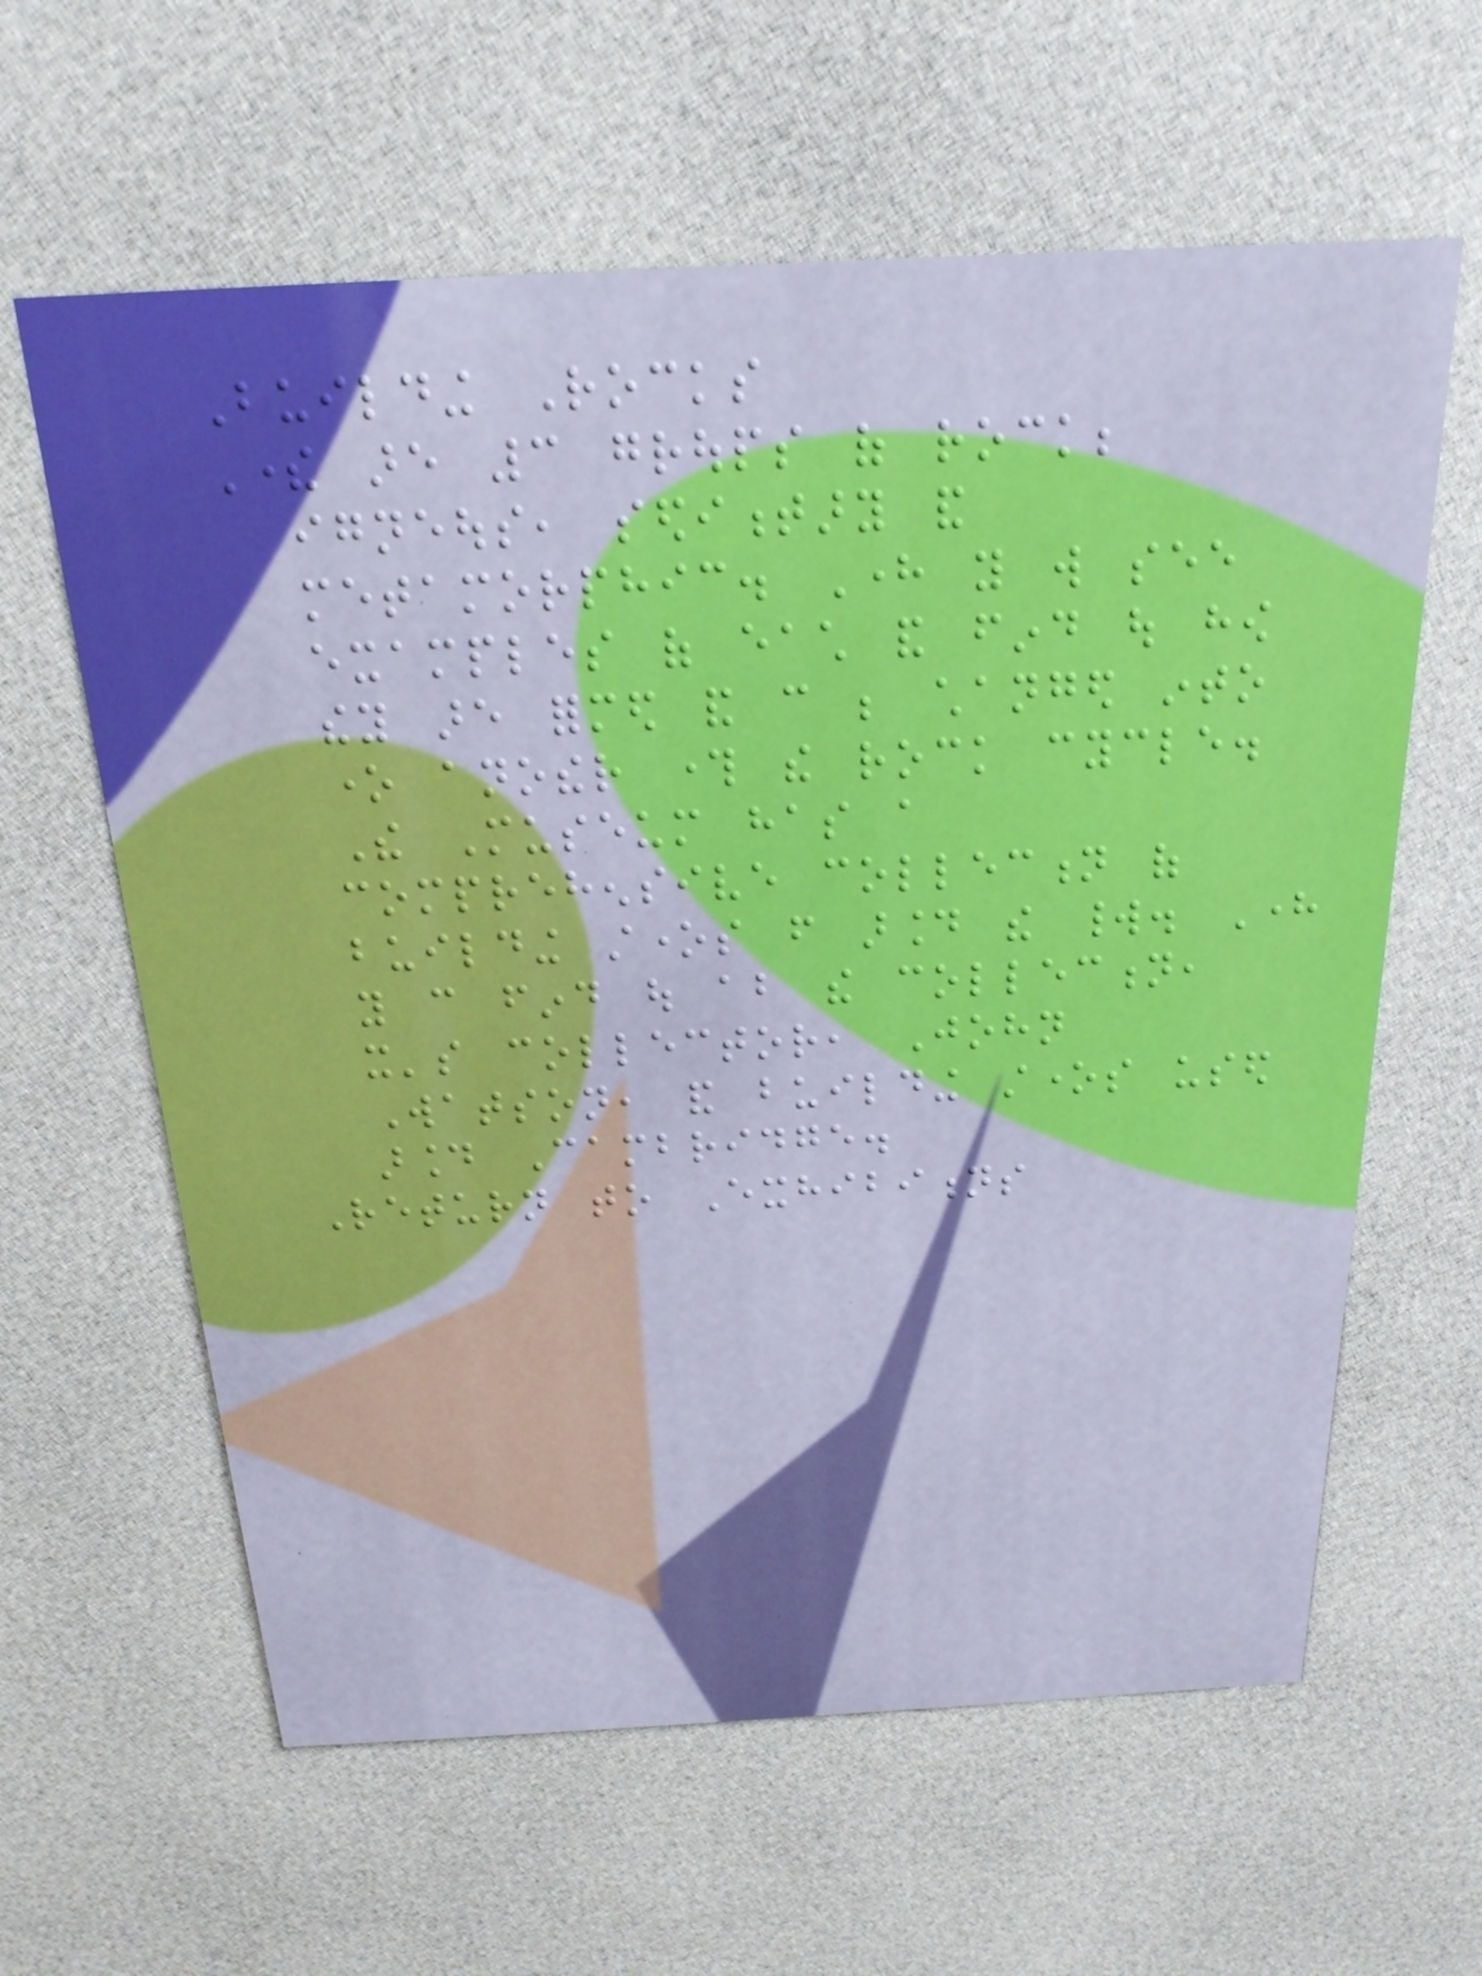Building Rocks
There are 3 groups of rock;
igneous, sedimentary and
metamorphic. Here you will see
examples of each and find out how
they are formed and can be changed into
one another through the rock cycle.
The Museum has a
comprehensive collection of
building stones from around the world. Here
you can find out about the collection,
it's collector, John
Watson, and building stones used
around Cambridge.
Return to Exhibitions
